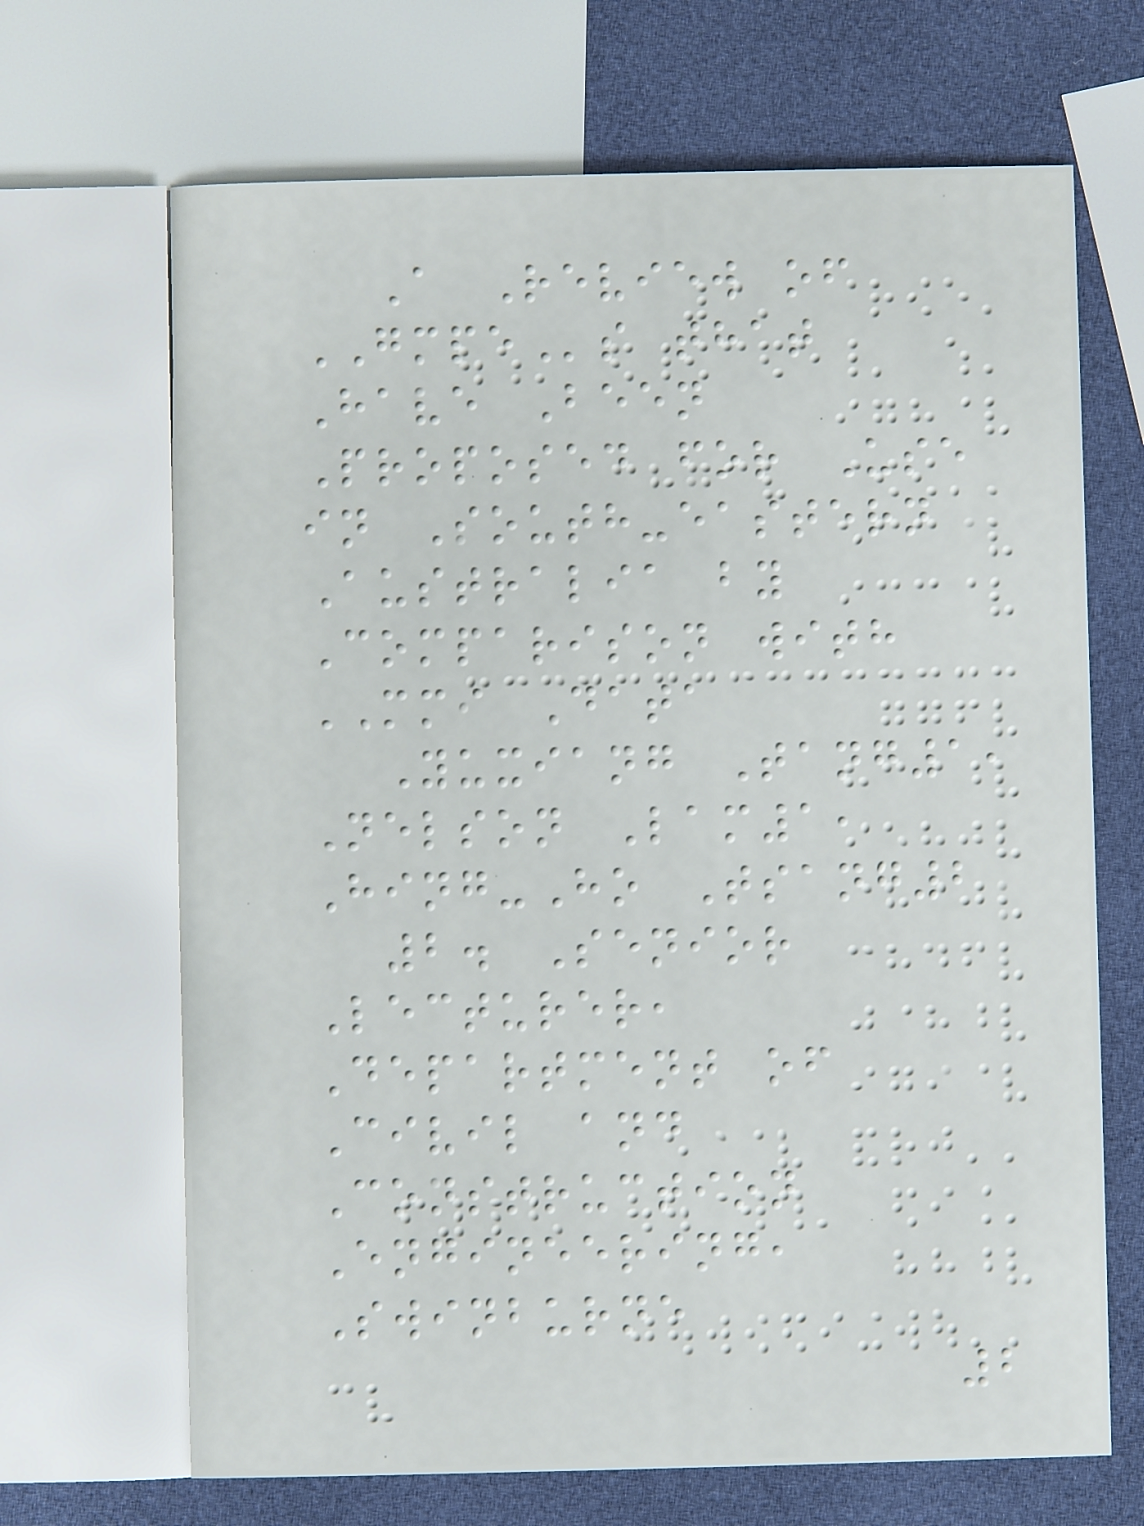A Review of
GMPEs that
Have Been
Proposed for Use
in South-eastern
Australia by
Comparison with
MMI Data
Yuxiang Tang1,
Nelson Lam1,
Hing-Ho Tsang2
2. Senior
Lecturer,
Department of
Civil and
Construction
Engineering,
Swinburne
2
